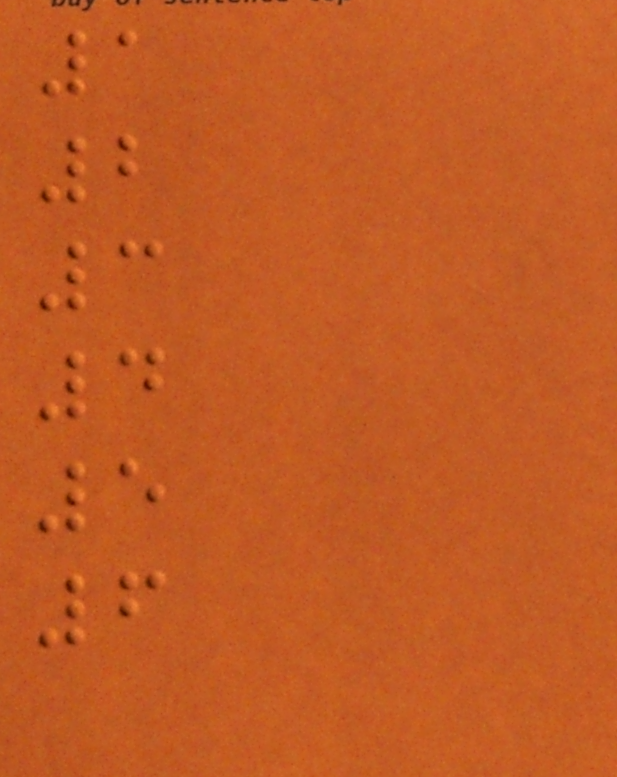1
2
3
4
5
6
